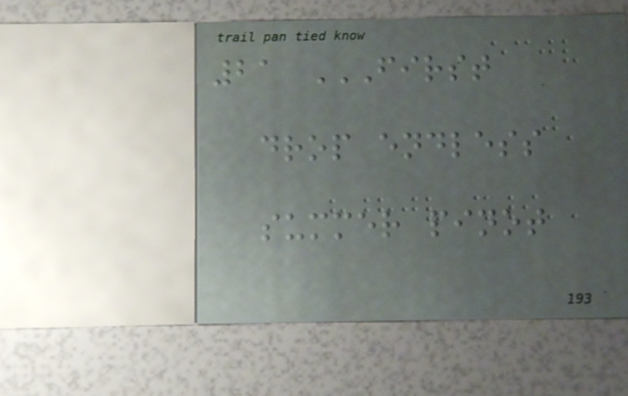21 FIRST
DROP ENDLESS
SUMMER PINOT
